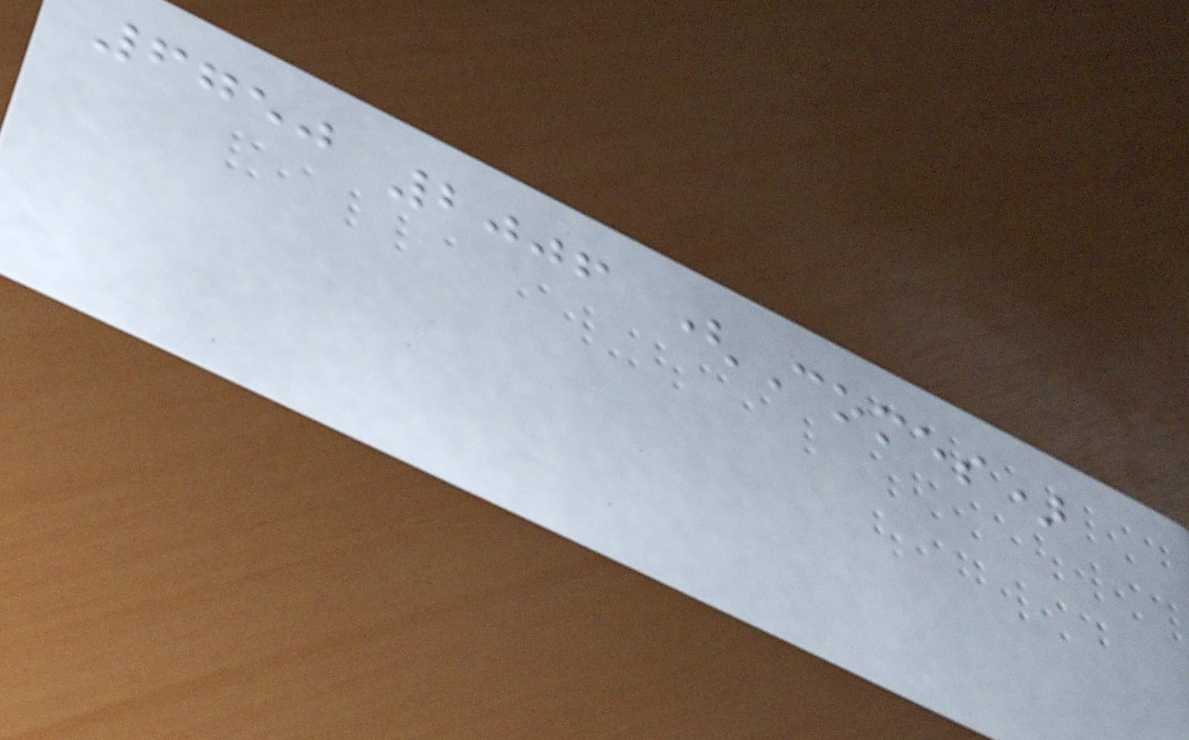6750 2006 (Comes)
